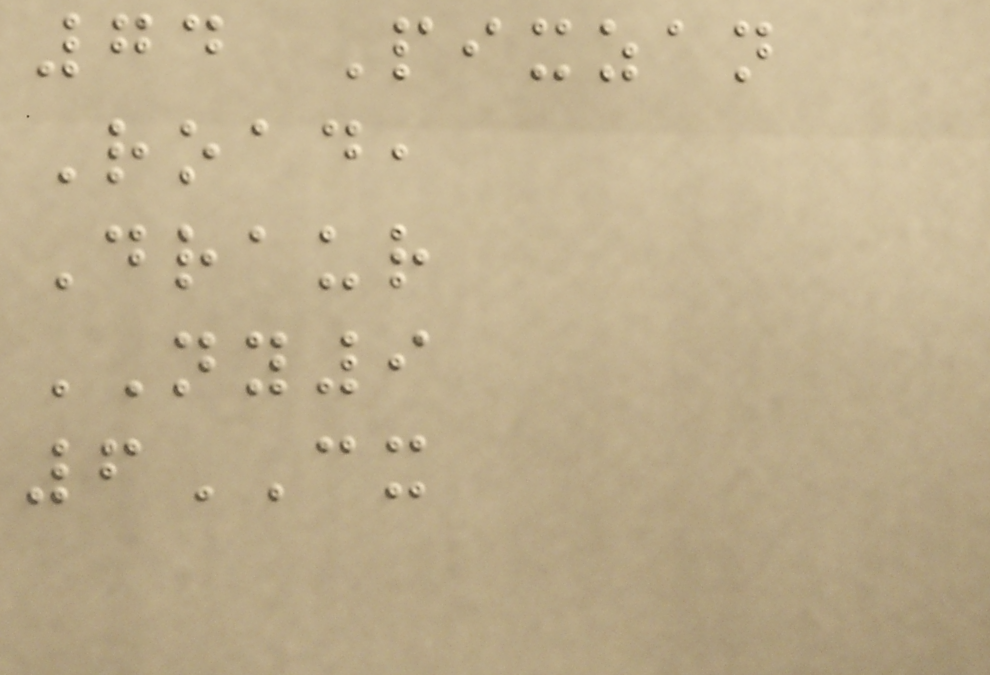74 Pixzan
Road,
Draur
NY9
6CX
